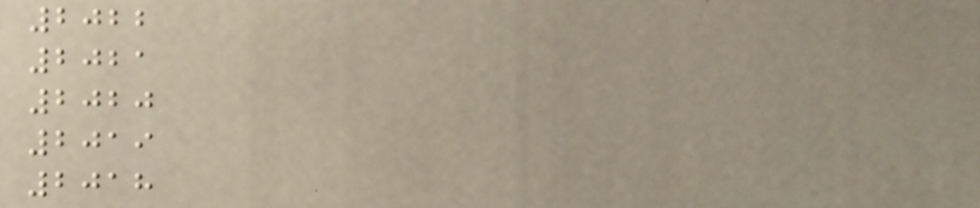2022
2021
2020
2019
2018
